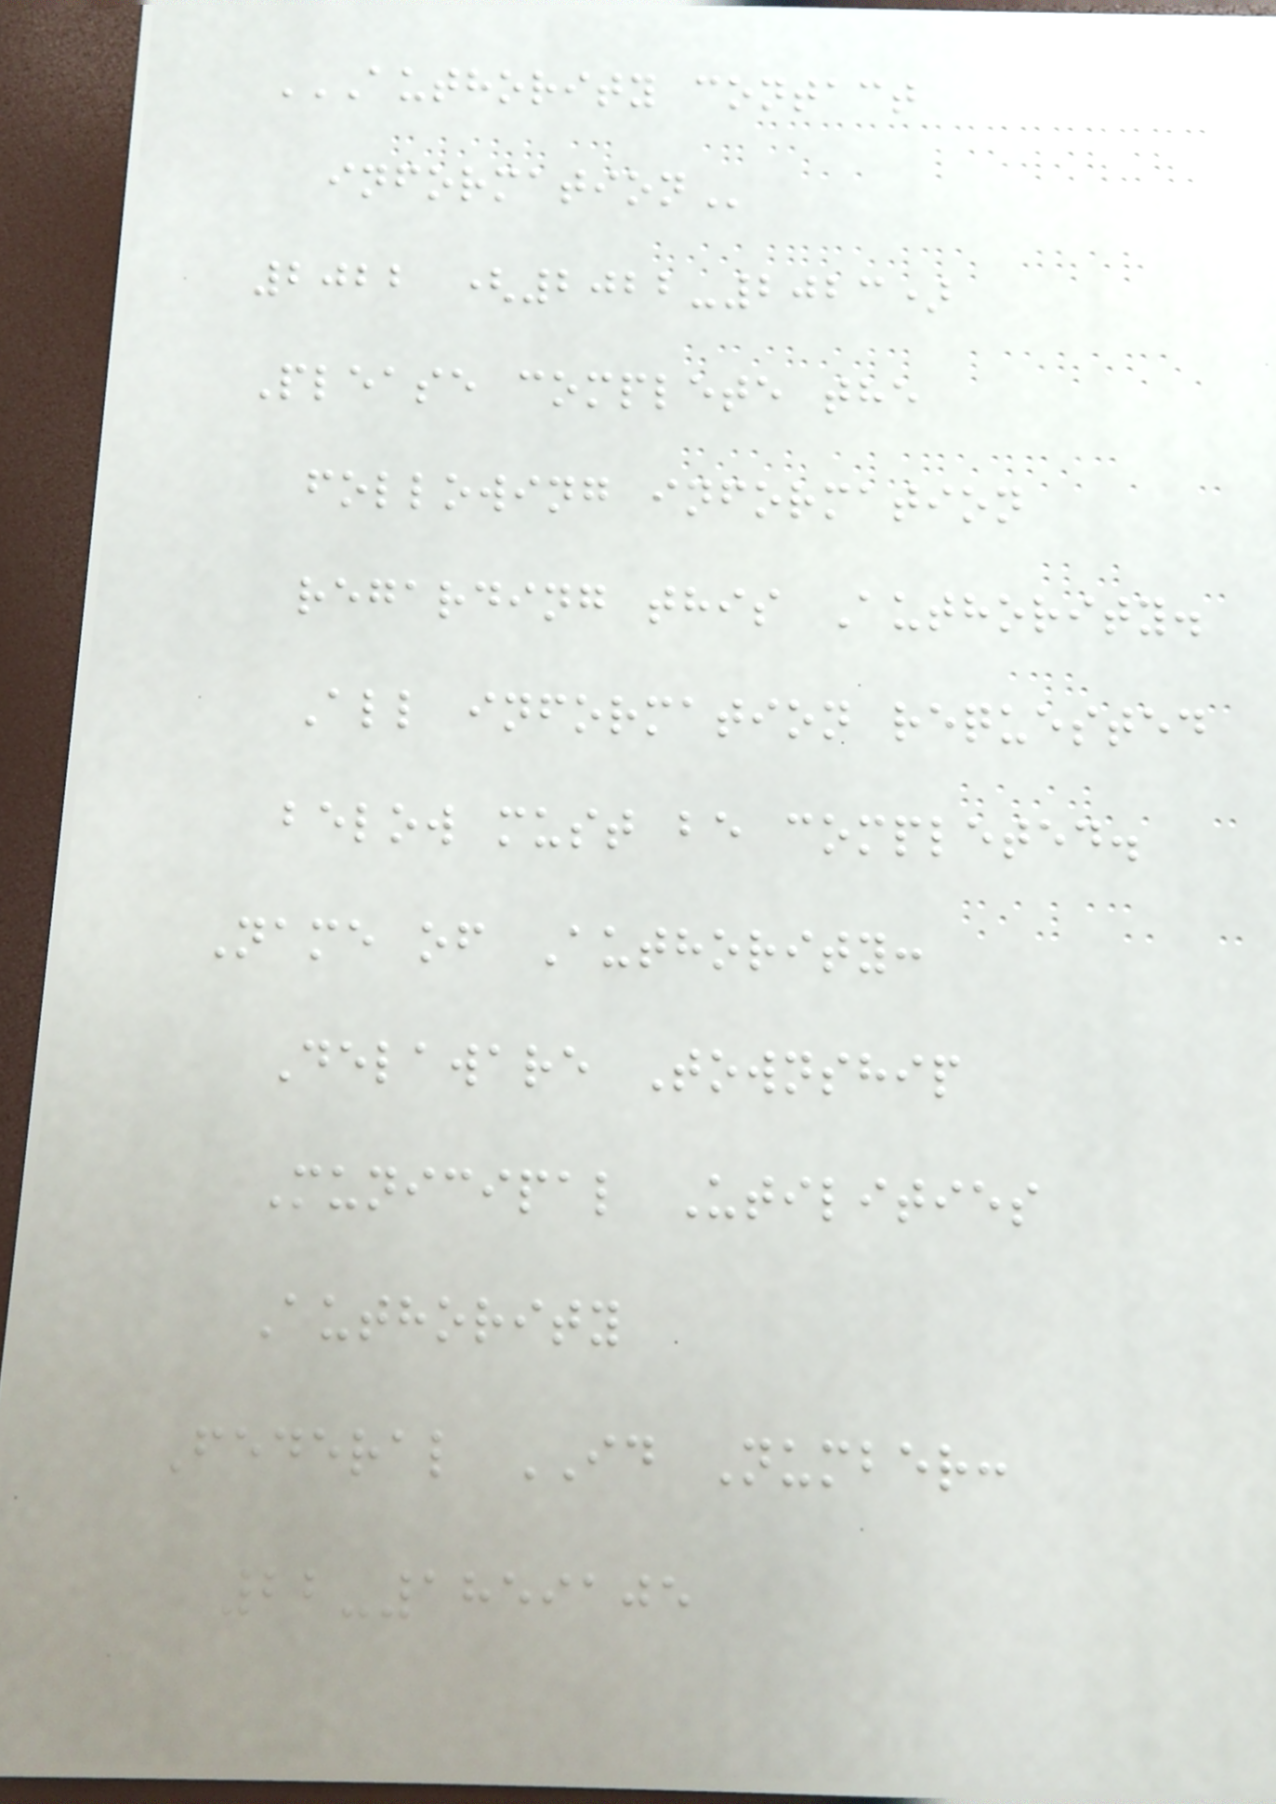AUTHORITY CONTACT
INFORMATION
2022 (2022-2023)
Please complete the
following information
regarding this Authority.
All information requested
below must be completed.
Name of Authority:
Delaware Township
Municipal Utilities
Authority
Federal ID Number:
22-1859105
